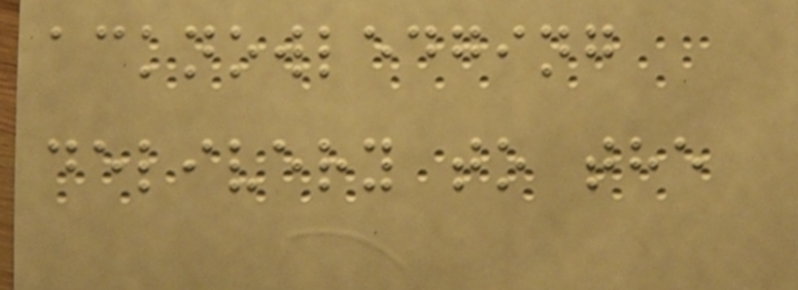acknowledging
delivery to the
